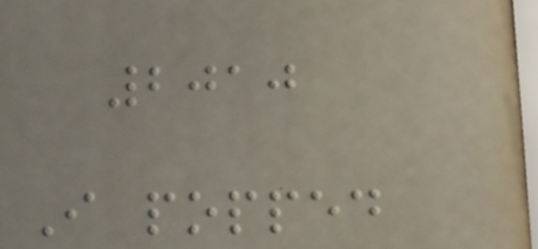2010
I popped
